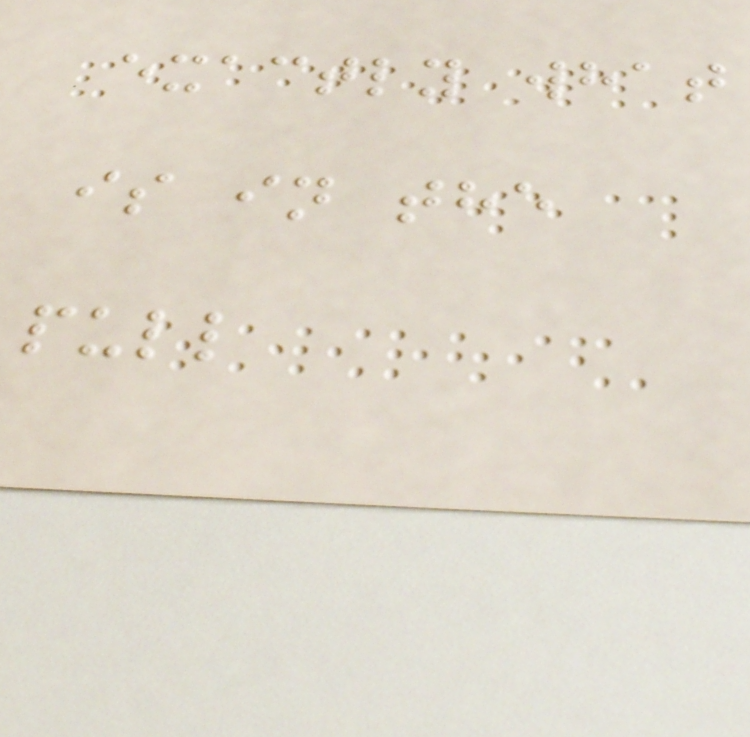exactly what
is in the
pull
